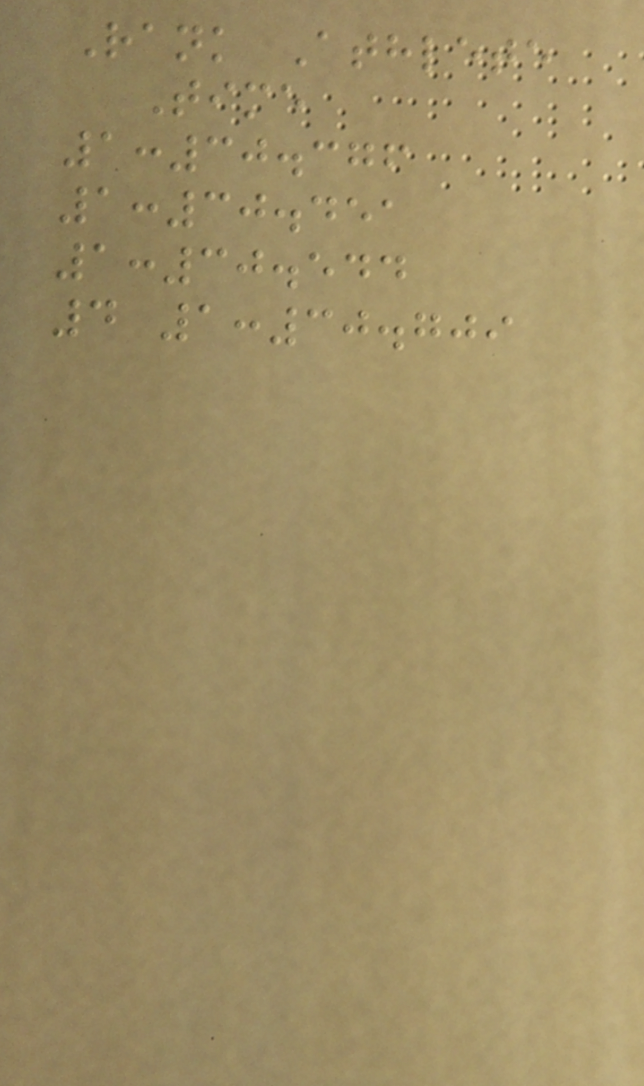Rank Athlete
Time
1:30.376
1:30.451
1:30.544
4 1:30.709
